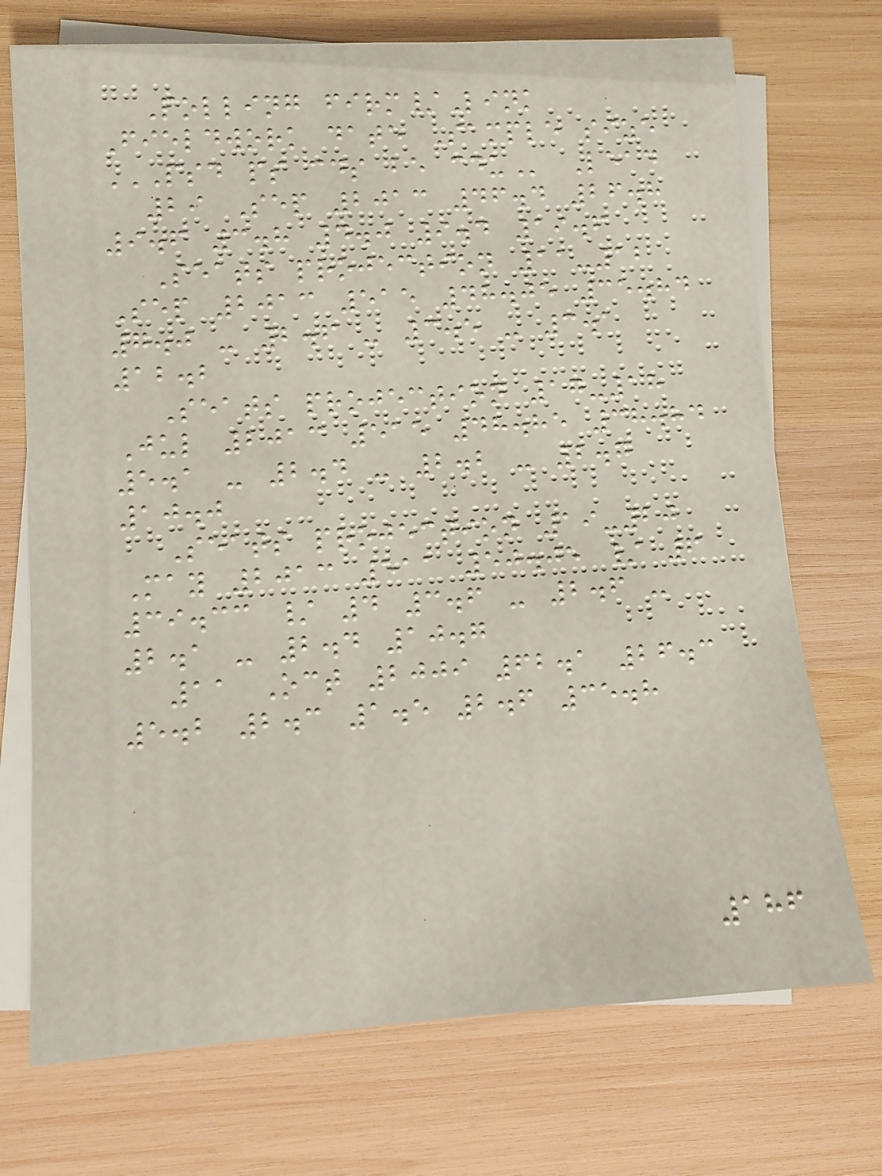Polling firm/Link
Fieldwork date Sample size
PSD PS CDS BE CDU Lead
29 Sep 2013 46.4 26.8
9.6 3.8 4.0 9.4 19.6
Seats projection 11-12
Sep 2013 515 48.05 35.84
7.0 - 2.6 - 3.5 - 3.1
12.2
Seats projection 17-18
Jul 2013 515 48.85 38.84
5.1 - 2.4 - 2.2 - 2.7
10.0
Seats projection 19-20
May 2013 511 50.05 / 6
39.33 / 4 3.6 - 2.6 -
2.1 - 2.4 10.7
11 Oct 2009 62.1 26.3
5.2 2.3 1.5 2.6 35.8
186
